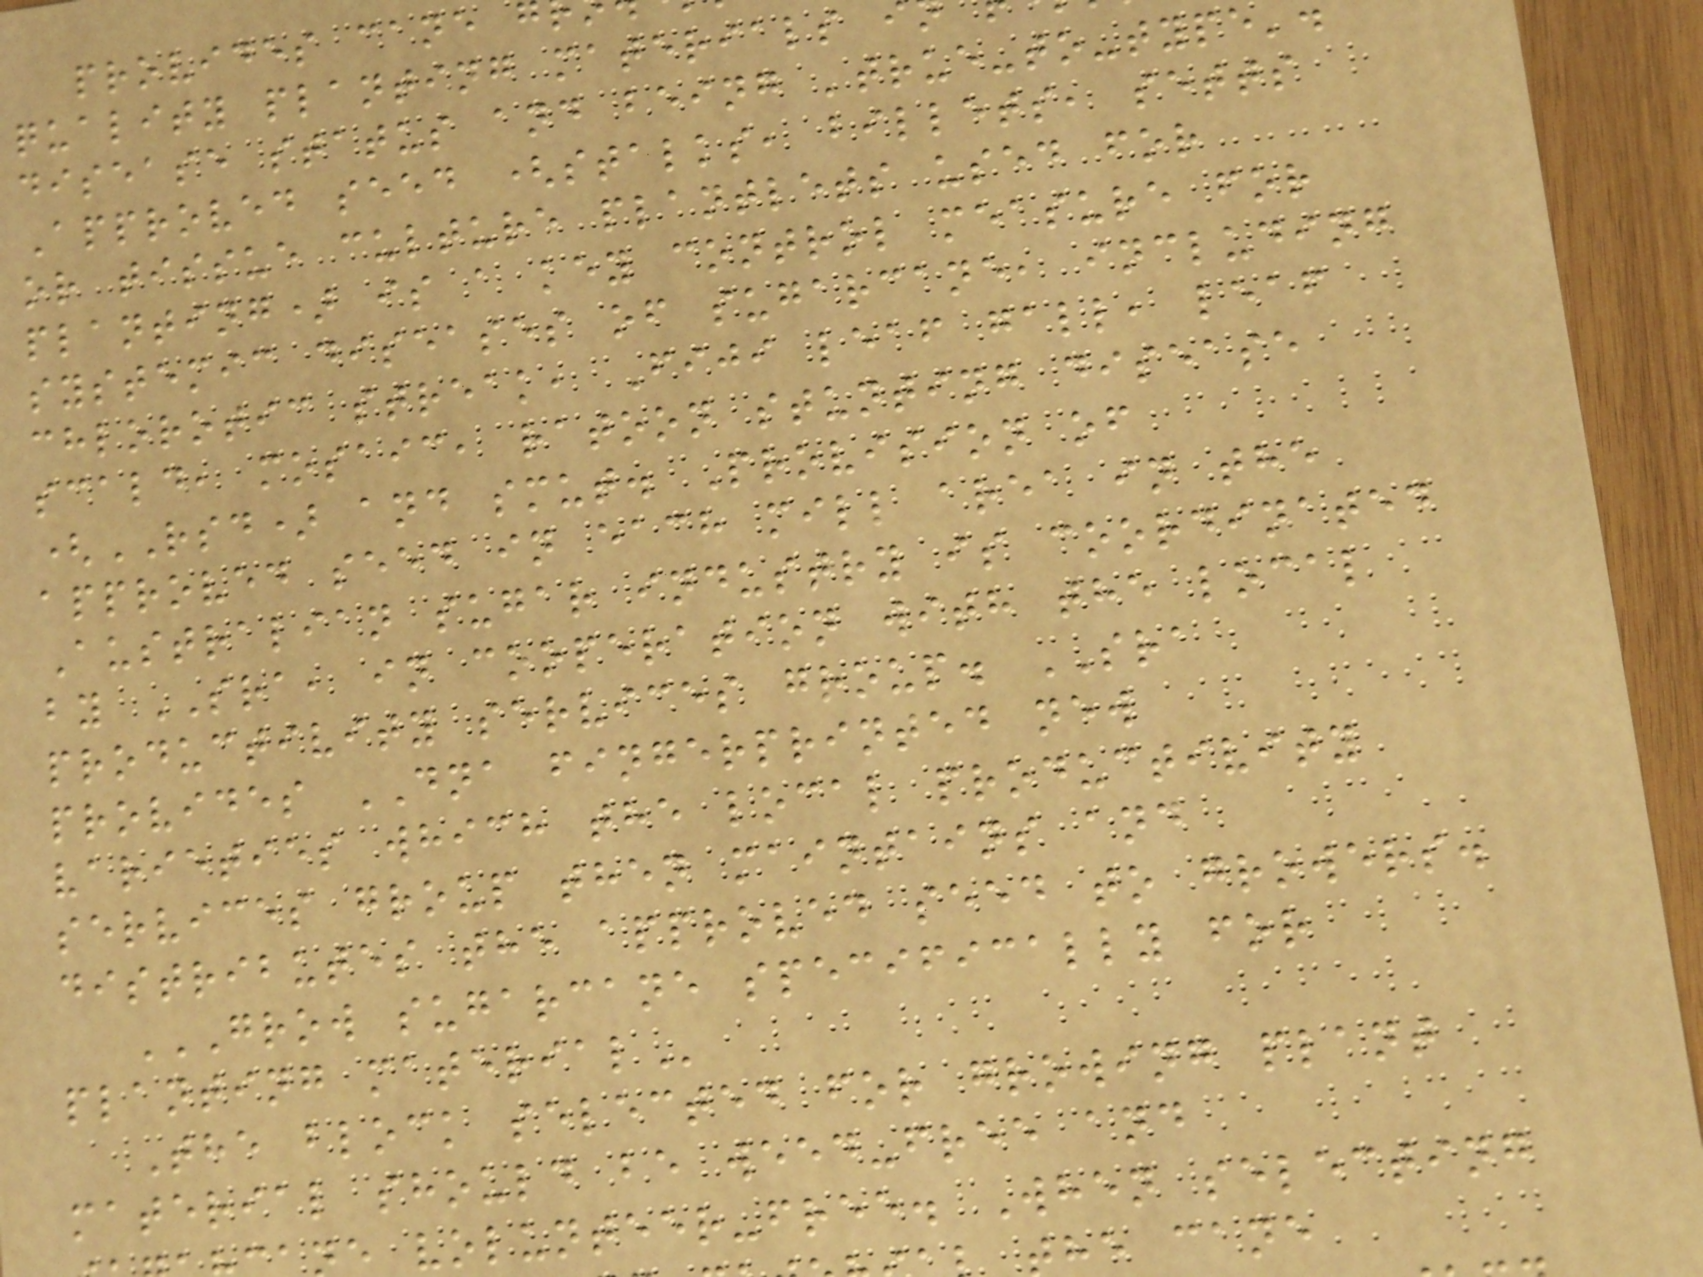provides cane
quality planting materials
disease status and being 'true-to-type'
Approved seed (stalks, billets, setts
or tissue culture plantlets used for
planting) is a key control measure for
systemic diseases of sugarcane, including
chlorotic streak, Fiji leaf gall, leaf
scald, mosaic, ratoon stunting disease
(RSD) and smut. Provision of
approved seed in each mill area in the
Australian sugar industry is coordinated
by SRA, in cooperation with the local
productivity services group. SRA
provides DNA fingerprinted new
varieties which the local productivity
services group then maintains and
distributes the approved seed to growers.
GROW SUGARCANE SPECIFICALLY FOR
planting
The block selected for growing plant
material should be weed-free and
e volunteer-free. When selecting
